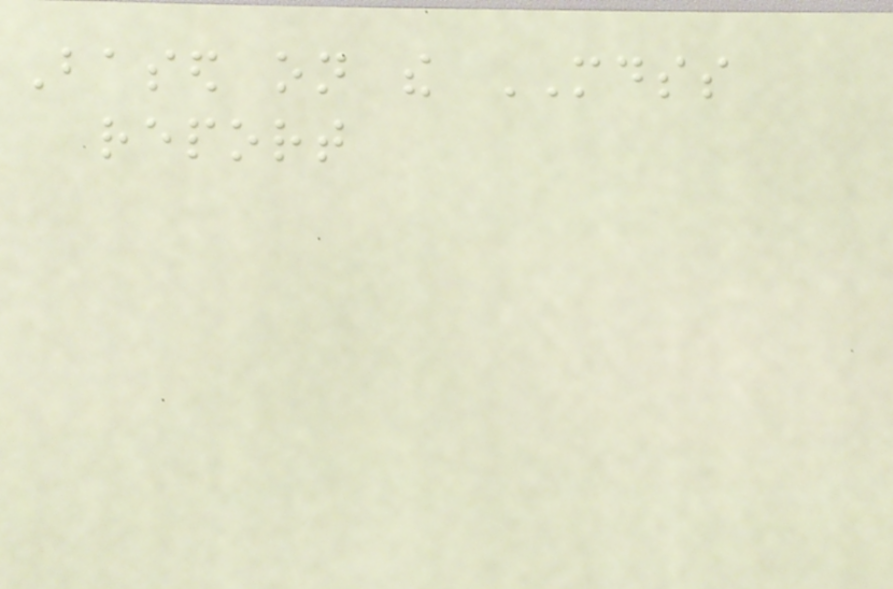Based on the MDSS
report
